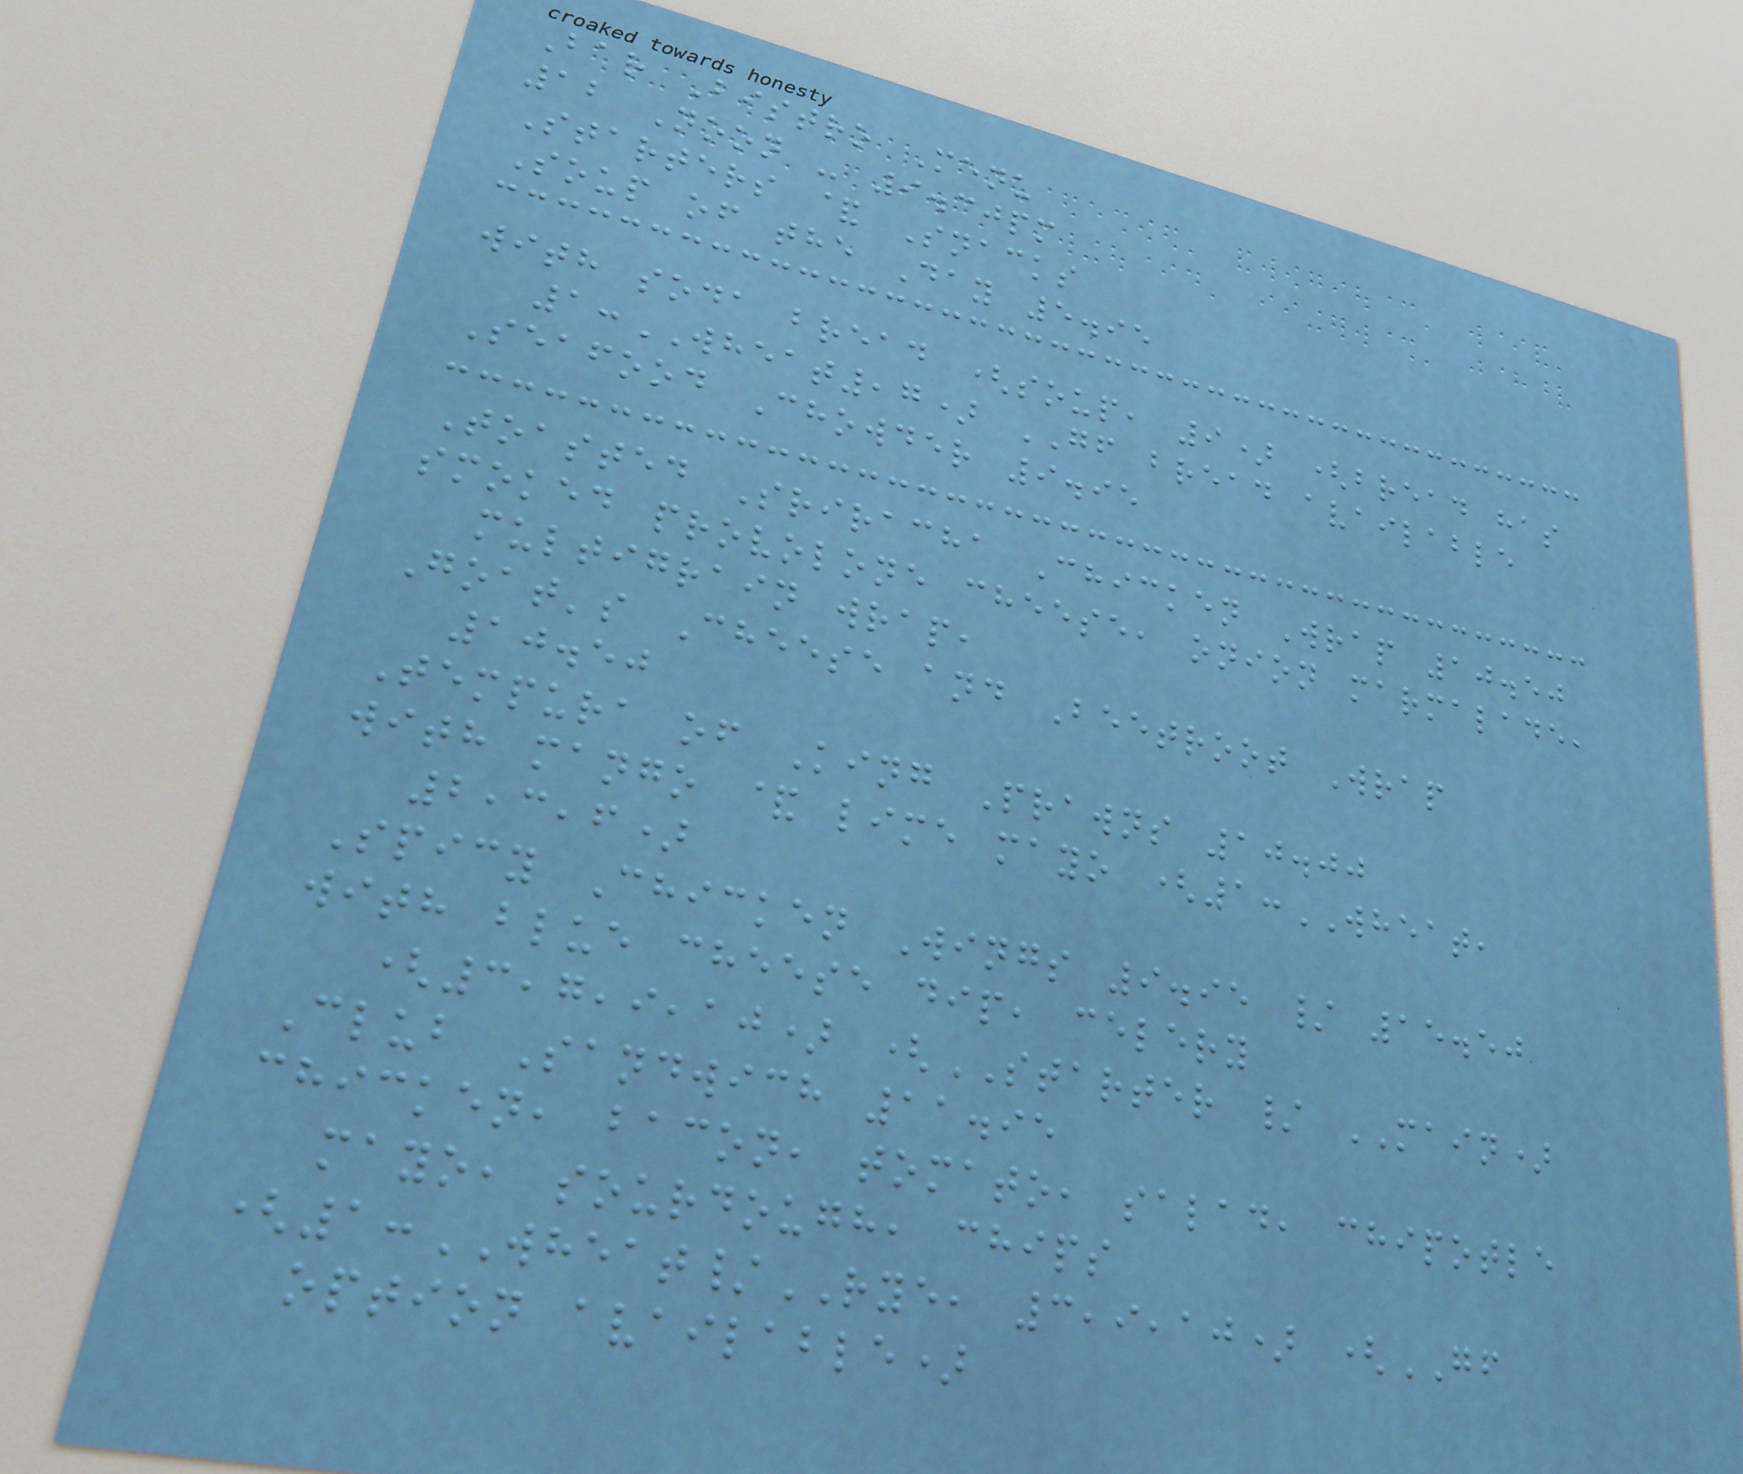Bar Bistro Menu
12 Noon - 9.30pm
Starters & Snacks
Soup of the Day 5.95
with soda bread (soup, 9) (bread has
1:WHEAT,7) GF bread available
Seafood Chowder 9.95
Toasted Sriracha Chicken Wrap 10.50
smoked provolone cheese, onion marmalade,
multigrain wrap,
Goat's Cheese and Beetroot Wrap
10.50
Tempura of King Prawns 10.00
with mango & lime mayo (1:WHEAT,
2,3,6)
Spicy Chicken Wings 9.95 / 15.50
with blue cheese dip, celery
(3,7,9,10) (STARTER / MAIN)
Club Sandwich 11.95
chicken, bacon, tomato, salad, chipotle
mayo, sourdough, chips
(1:WHEAT/RYE, 3,9,10) (GF
option available)
